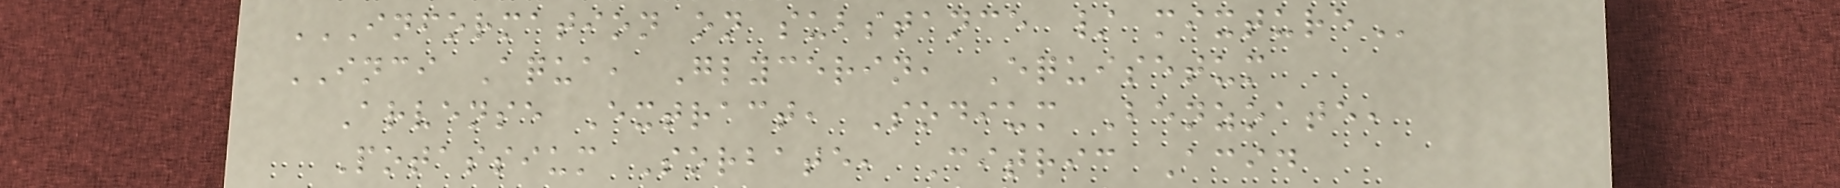INFORMATION ON SUBSTANCE / MIXTURE
INCI Aqua, Glycerin, Equisetum
Arvense Extract, Sodium Benzoate,
Potassium Sorbate, Citric Acid
